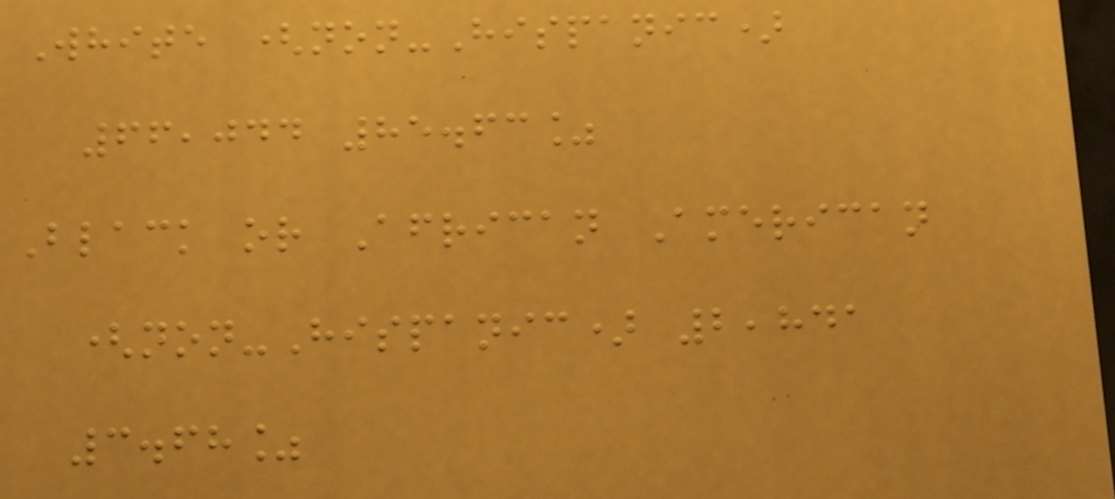White (non-Hispanic)
66,044 85.63%
Black or African American
(non-Hispanic) 2,841
3.68%
